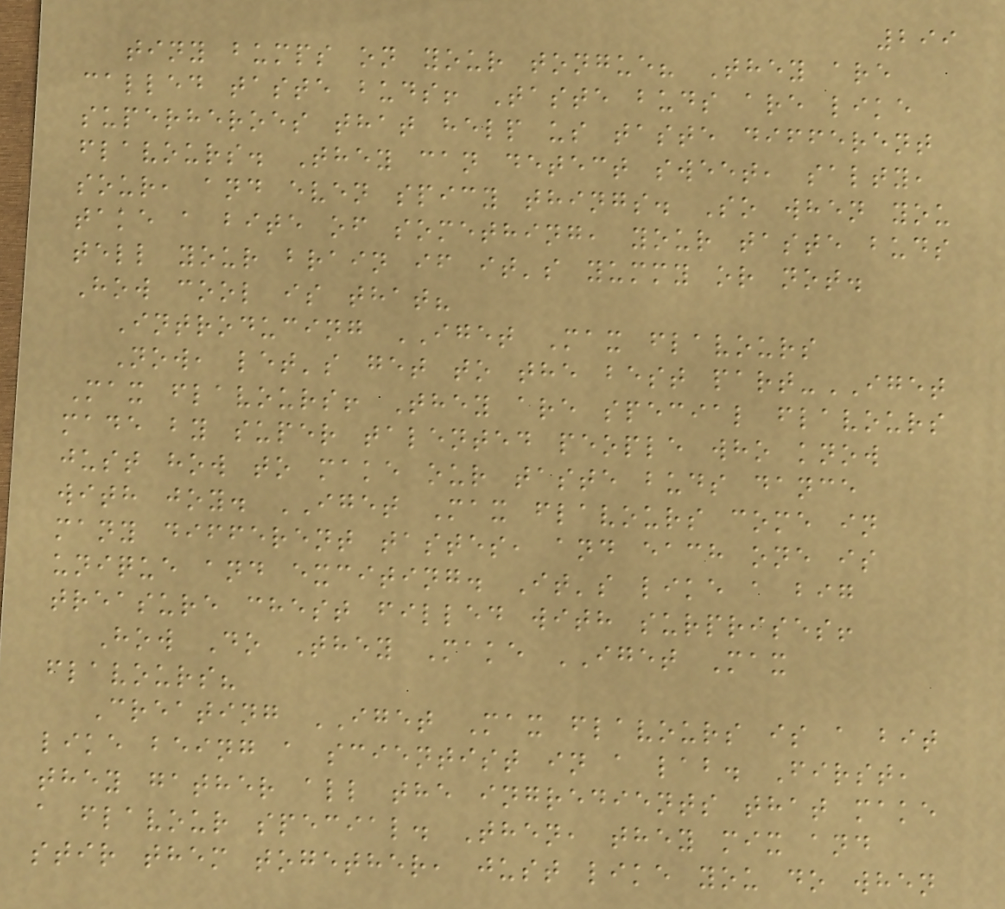299
tiny bumps on your tongue? They are
called taste buds! Taste buds are like
superheroes that help us taste different
flavours. They can detect sweet, salty,
sour, and even spicy things. So when you
take a bite of something, your taste buds
tell your brain if it's yummy or not.
How cool is that?
Introducing IGET Max flavours
Now, let's get to the best part-IGET
Max flavours! They are special flavours
made by super talented people who know
just how to make our taste buds dance
with joy. IGET Max flavours come in
many different tastes, and each one is
unique and exciting. It's like a big
treasure chest filled with surprises!
How Do They Make IGET Max
flavours?
Creating IGET Max flavours is a bit
like being a scientist in a lab. First,
they gather all the ingredients that make
a flavour special. Then, they mix and
stir them together, just like you do when
